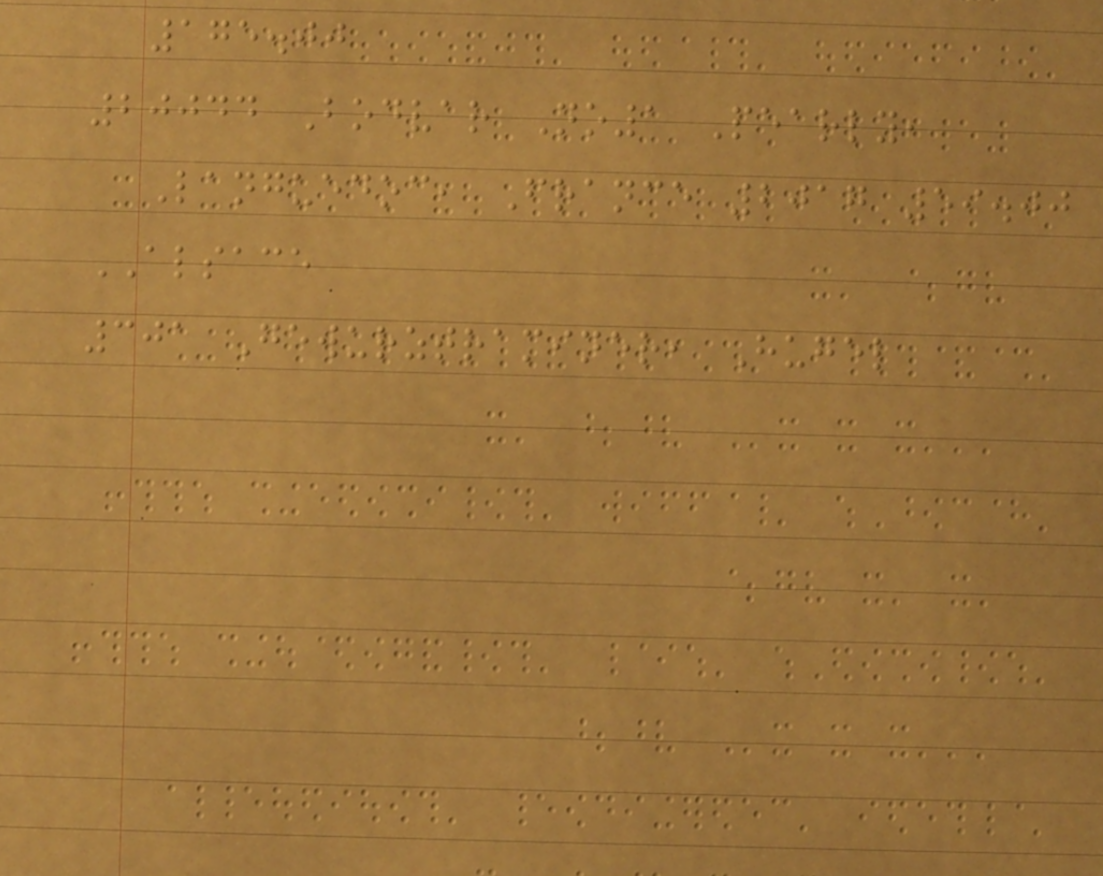175.00
20044 Bodvar No1 Pearly,
Languedoc, France 2017 59.00
ALSACE
301 Gewurztraminer, Hugel
